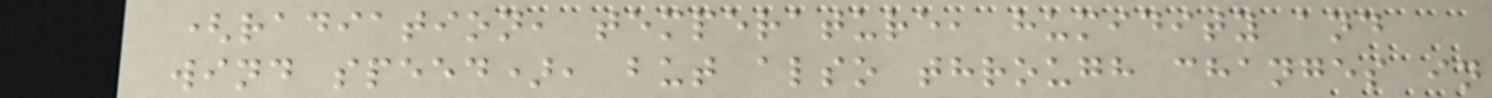(radiation, temperature, humidity and
wind speed), but also through changes in
